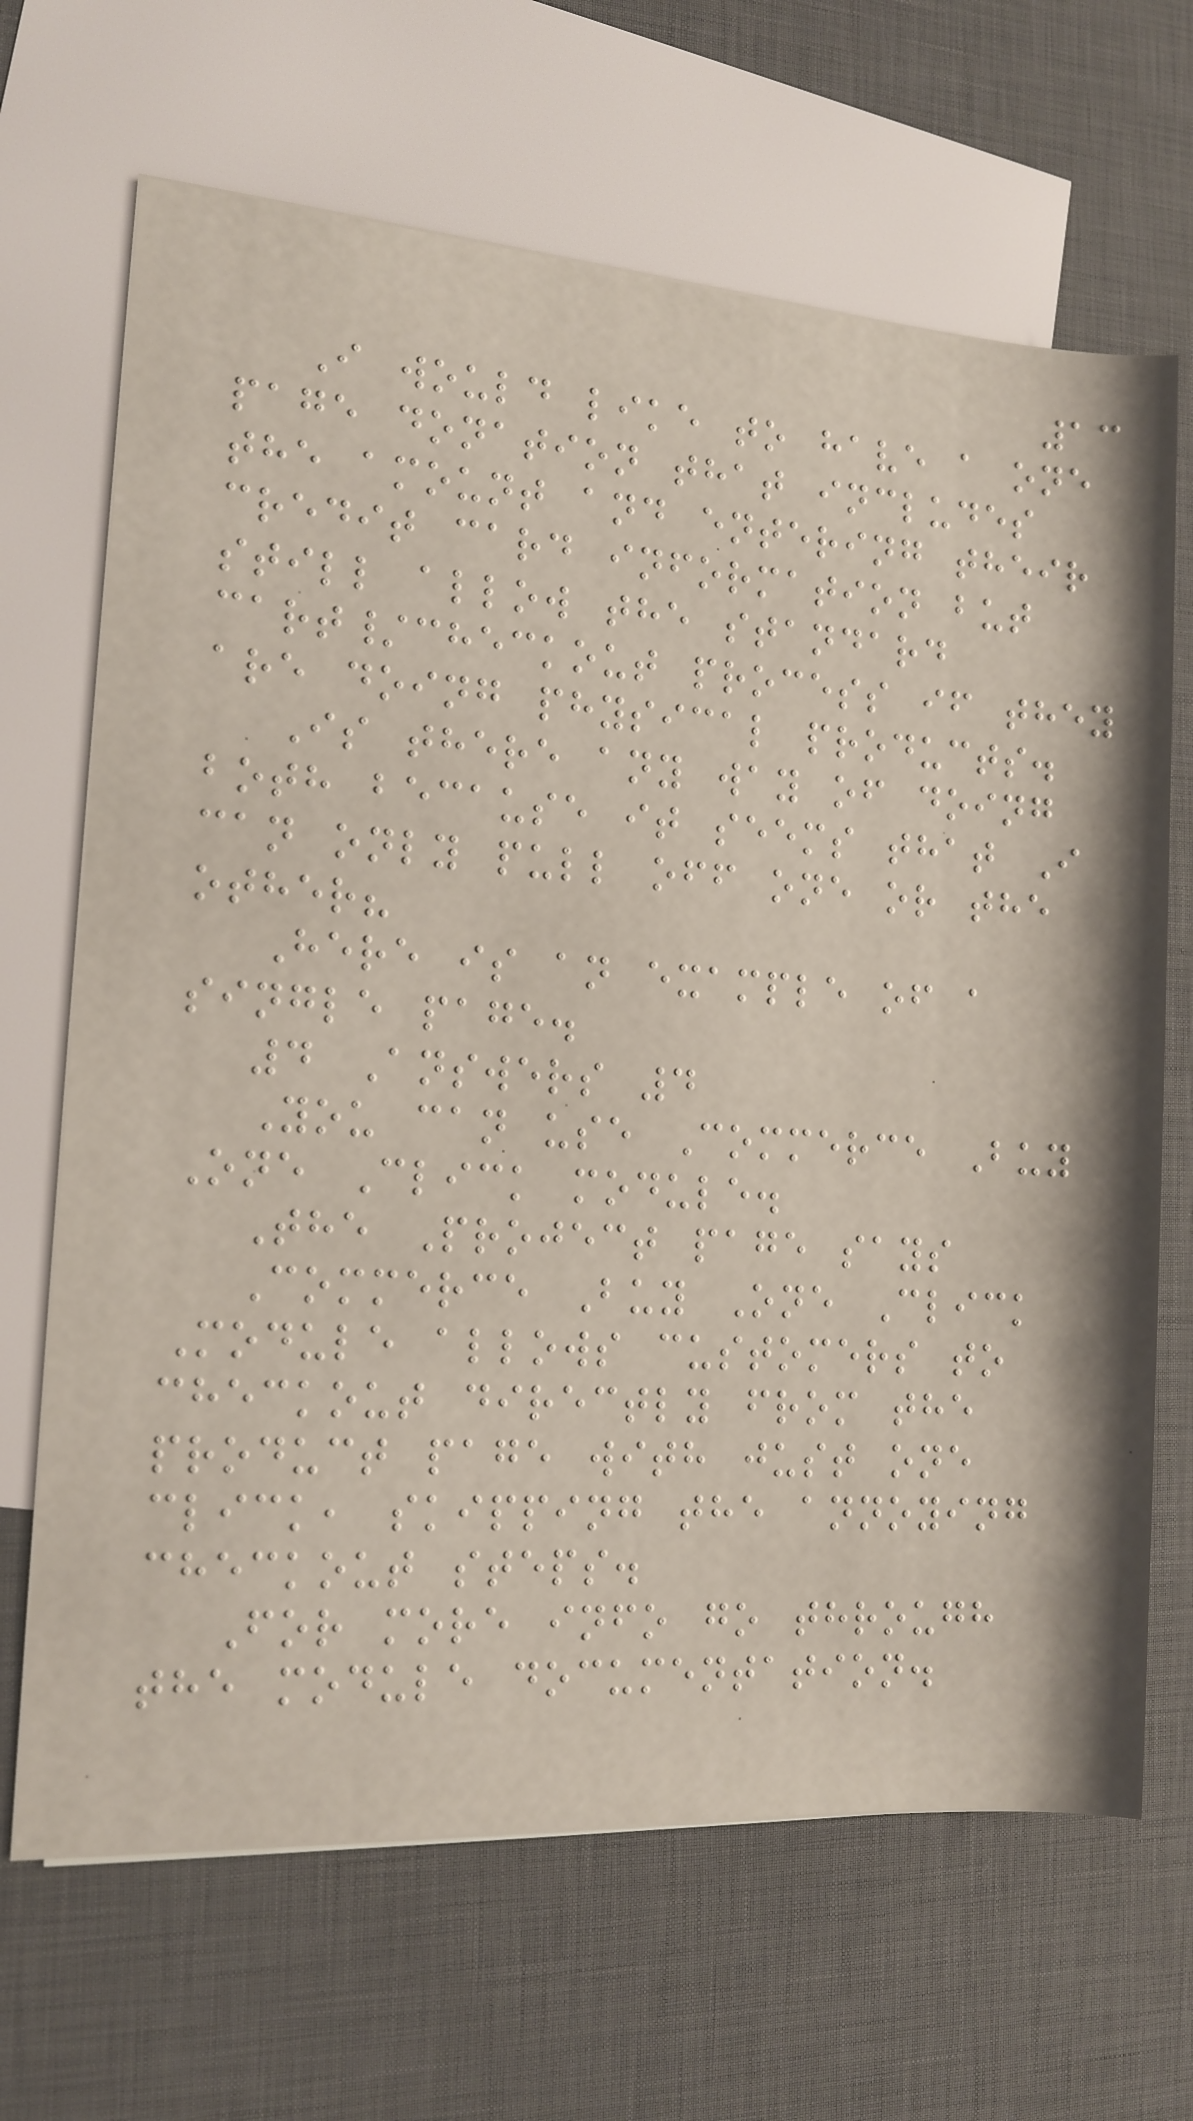13
I would like to have a one
page donation that includes
the amount and entering their
credit card information but
still allow the standard
cart/checkout process if they
are doing physical products.
Is there any way of doing
both because it seems that I
can only pull off one or the
other?
Here is an example of a
single page.
4 Answers 4
You can use Commerce Buy
One Click module.
The Project page says
Commerce Buy One Click
Module allows customers to
checkout directly from the
product page with just one
click, skipping the annoying
checkout steps.
For more info go through
the module documentation.
